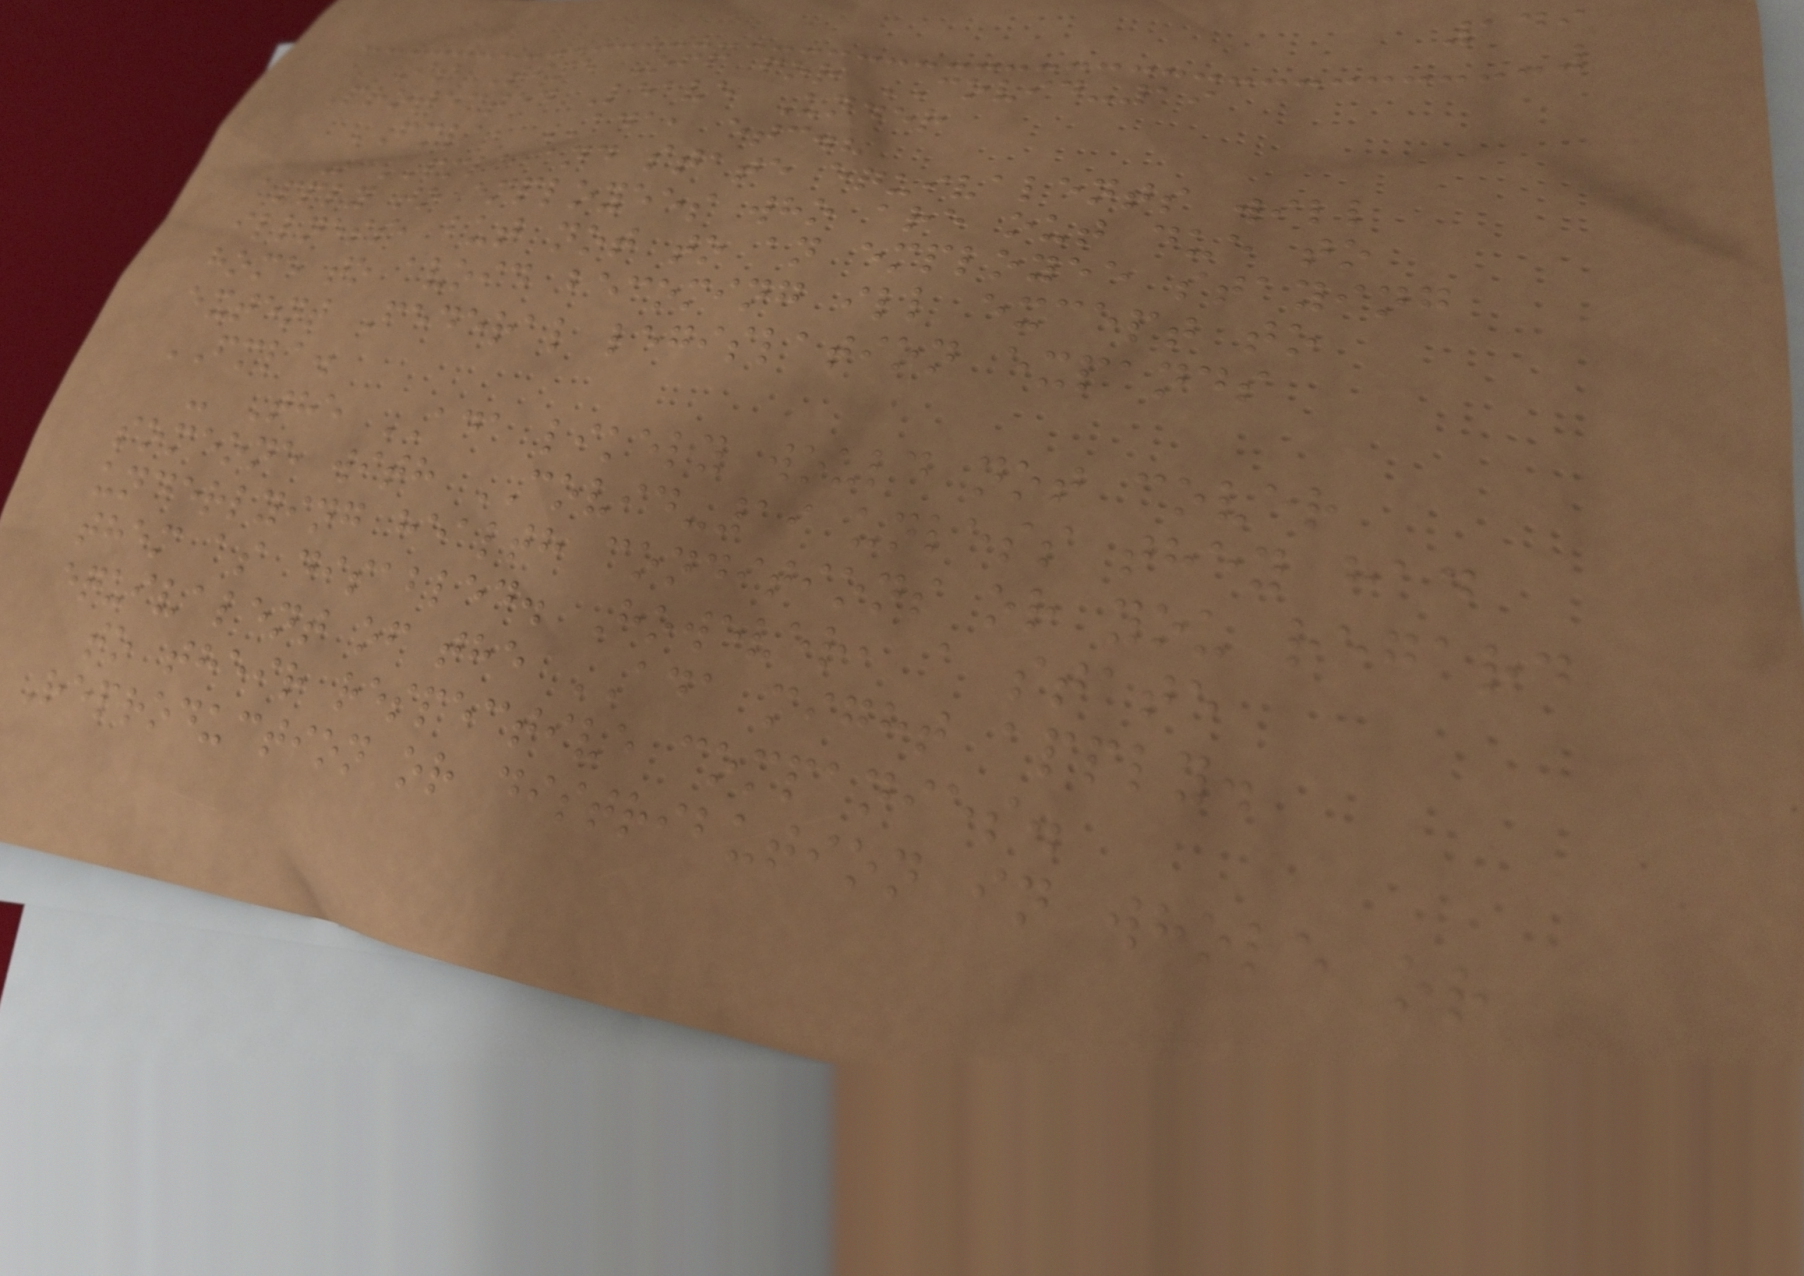149
Is Time Off for COVID-19
Protected Leave Under
FMLA, ADA, etc.?
- FMLA and state equivalents will
apply to employees who are out due to
illness, but not to an employee staying
home to avoid becoming ill except to
extent Federal legislation expands
FMLA.
- The ADA likely would not cover
someone with COVID-19 unless they had
underlying health conditions or you regard
them as disabled. However, a state
equivalent of the ADA might apply.
to their respective companies.
Reproduction or distribution in whole or
